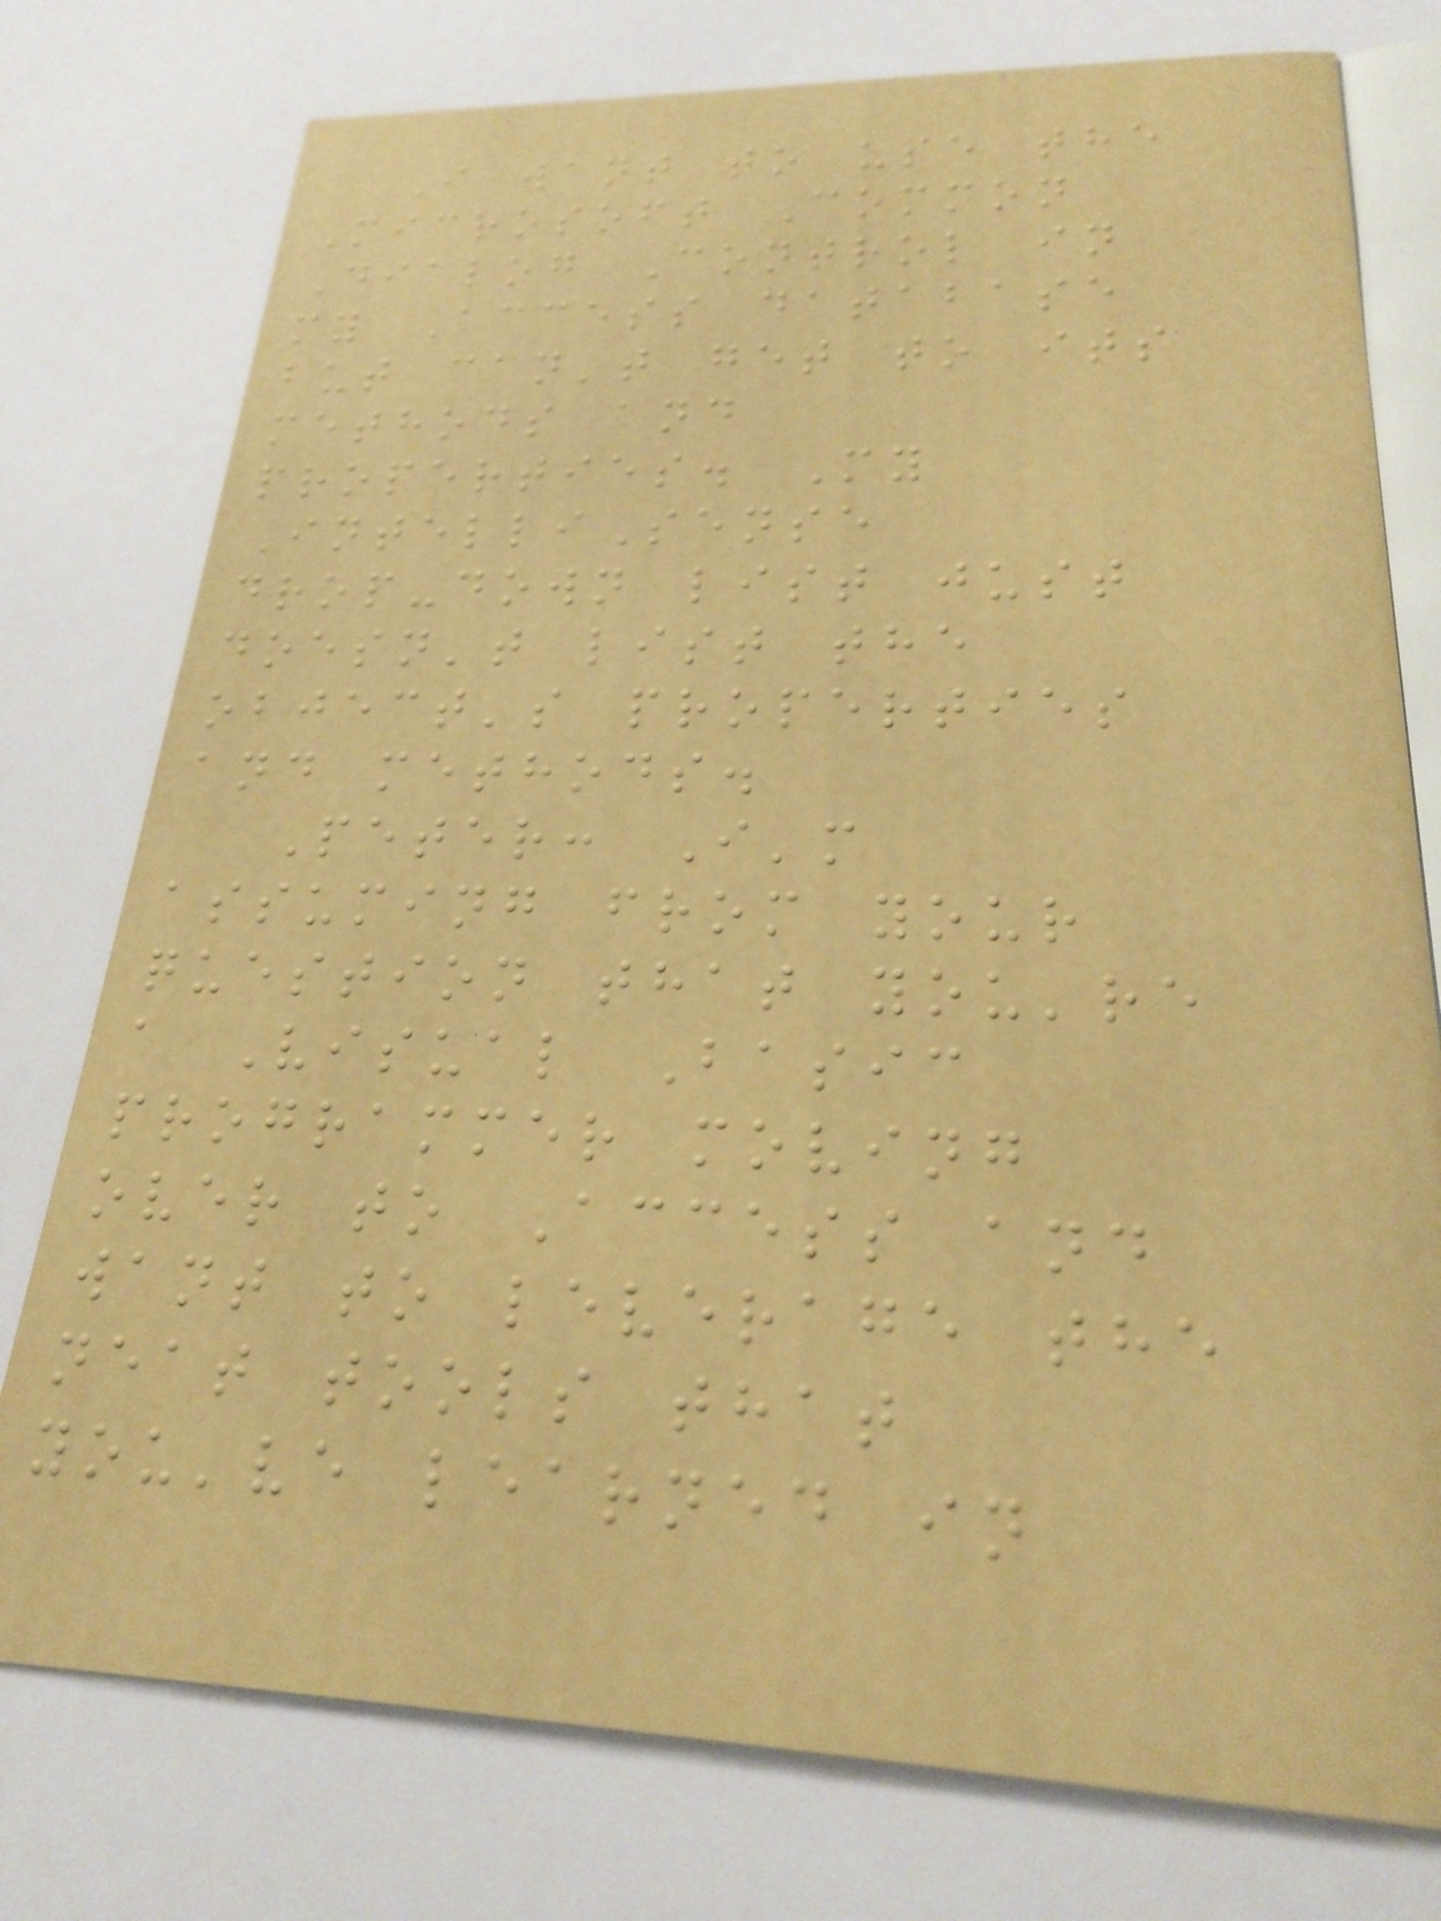I want to use the
Microsoft Common
Dialog Control in
my Access database
but can't get to its
methods and
properties. My
IntelliSense
drop-down list just
doesn't list the
object's properties
and methods.
Peter: I'm
assuming from your
question that you're
a Visual Basic
programmer moving
over to Access and
want to leverage the
neat tools that
you've learned in
